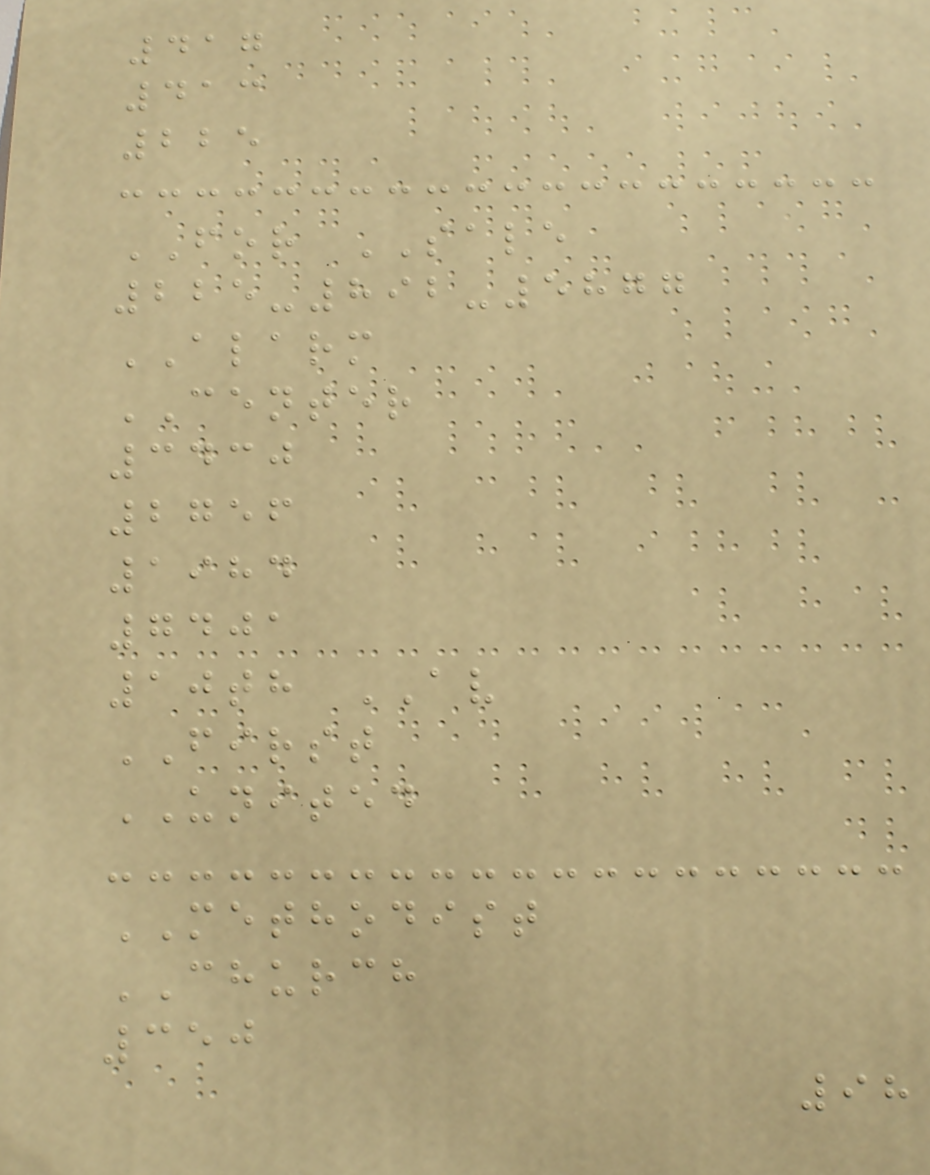417
413
225
FOR SALE
225-892-5877
ALARM
CENTER
3430
2756
1984
7401
10th AV
FIRST
UNITED
METHODIST
CHURCH
350
98
